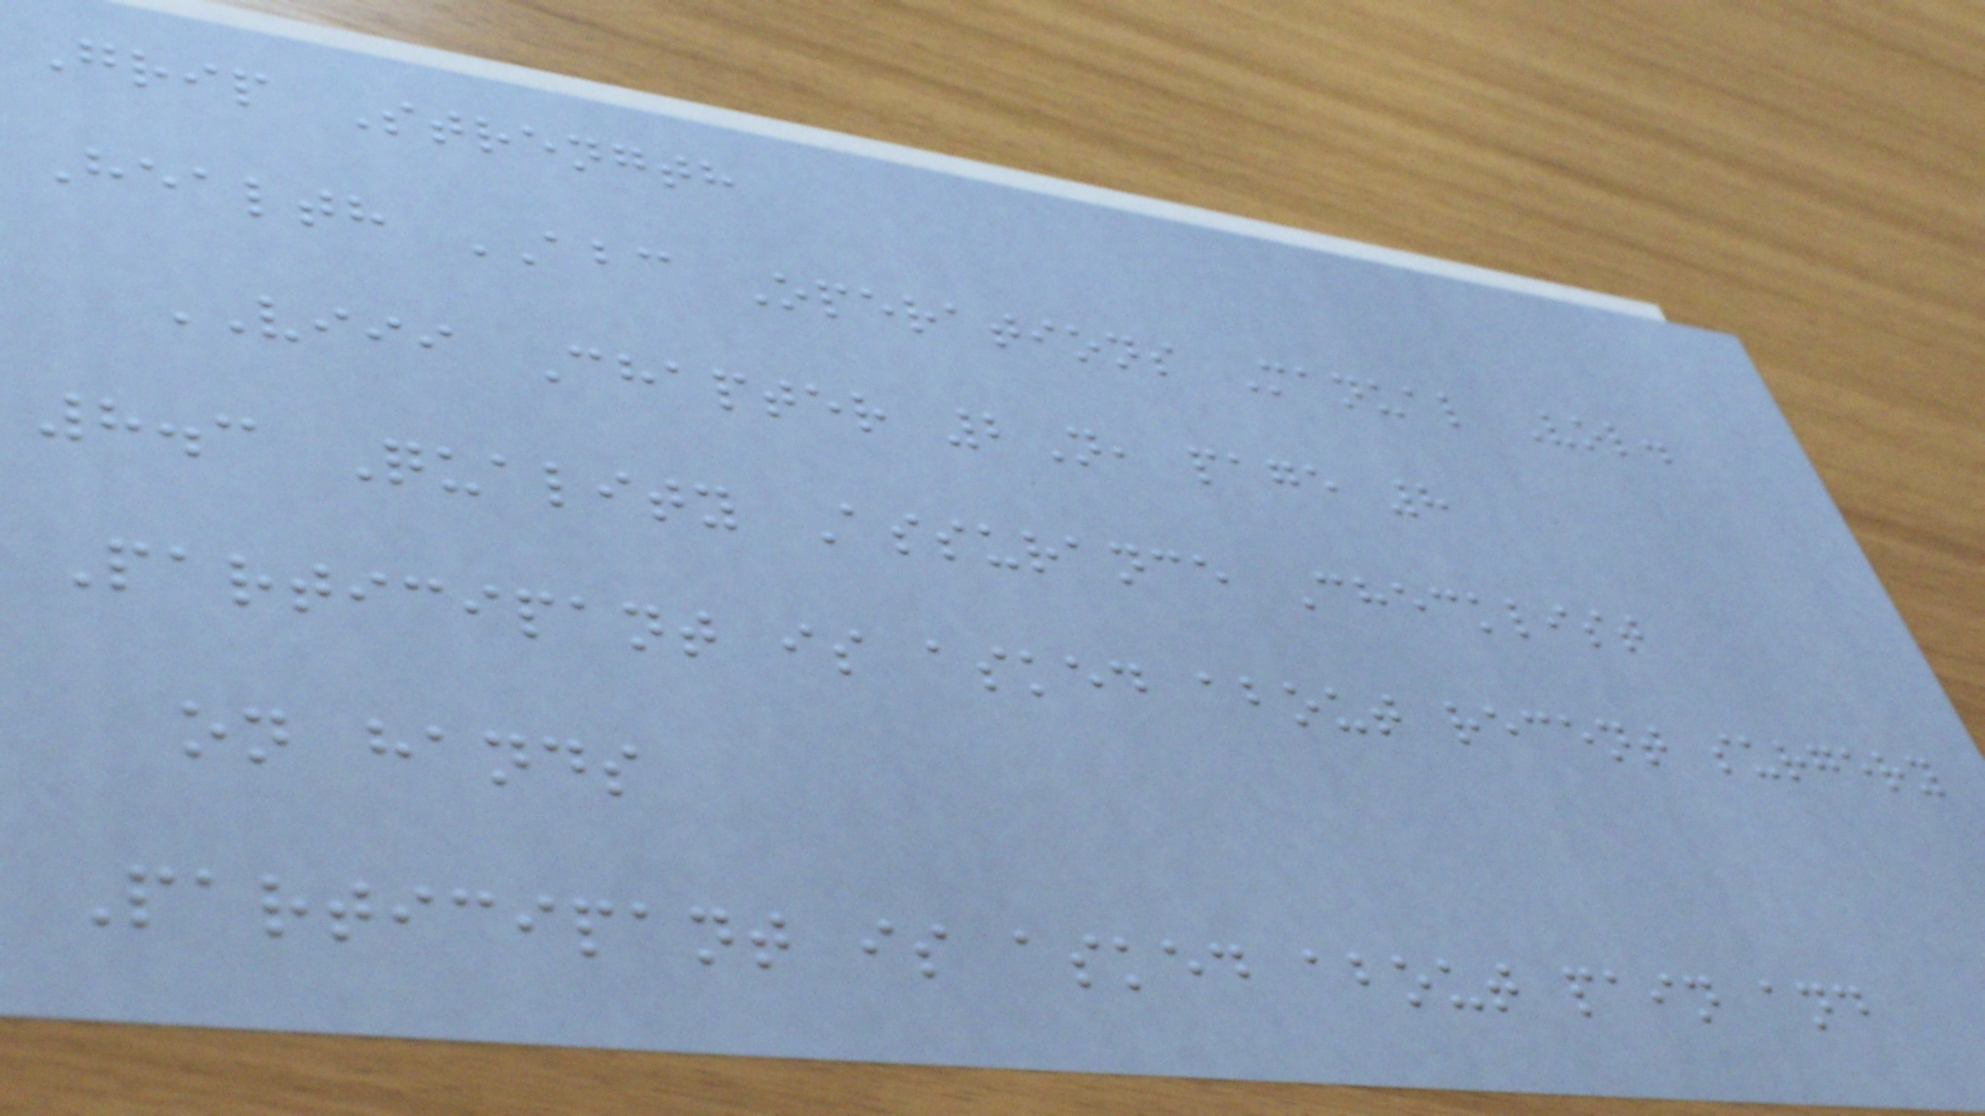Grip Strength
Health ABC Operations Manual Vol.
VIII Chapter 2N, page 8
8.3 Quality Assurance Checklist
Participant is asked about recent surgery
on hands
Participant is asked about pain and
